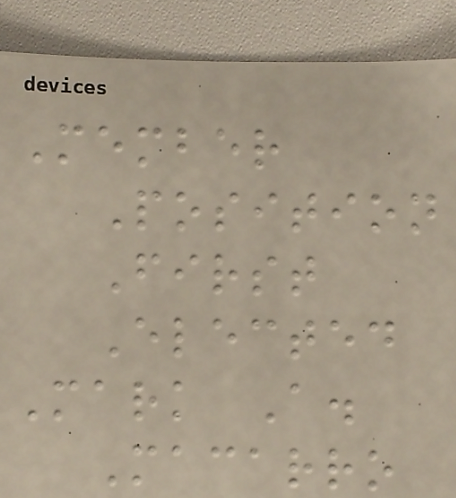Member
Position
First
Elected
Mark A.
Macarro
